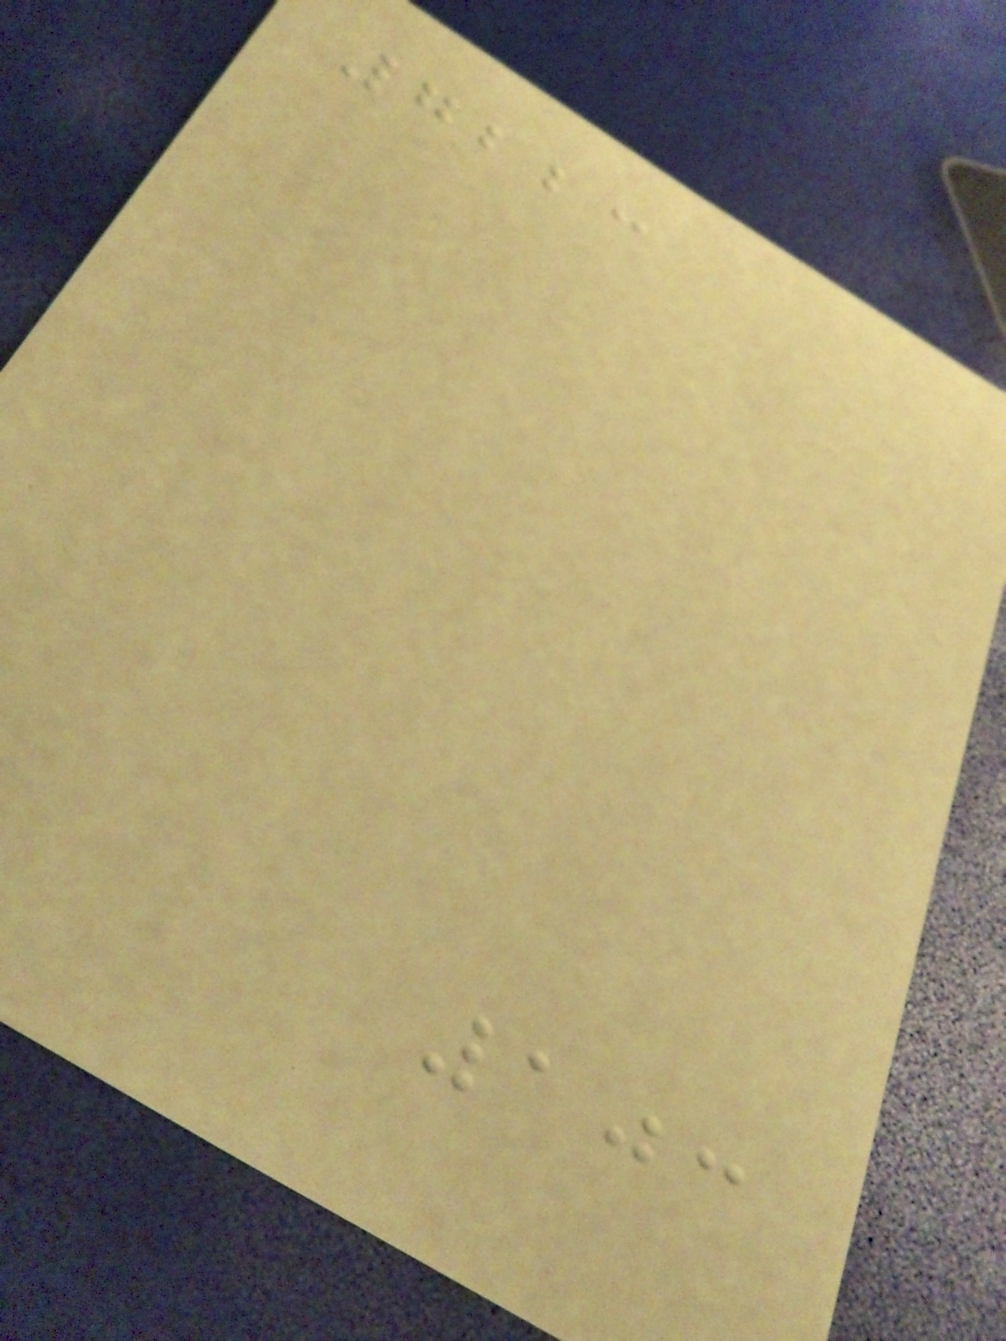7223
103
